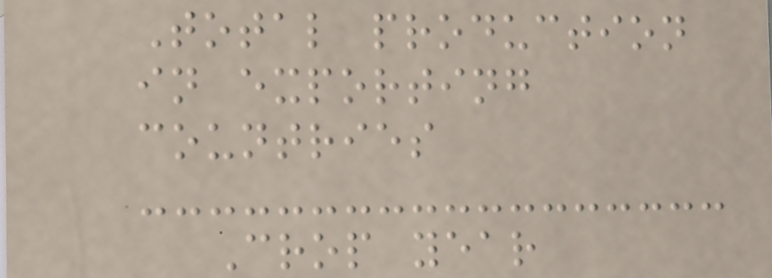Total production
in exporting
countries
Crop year
